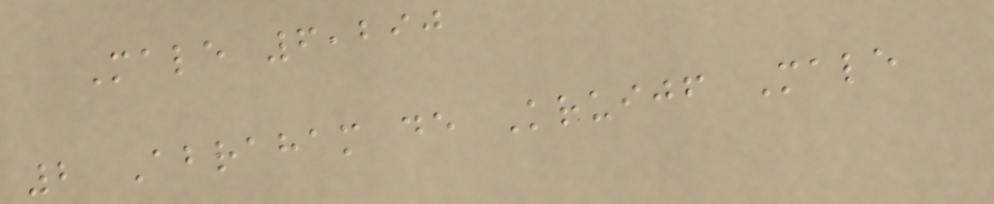Male 6,290
2 Abraham de Kruijf Male
